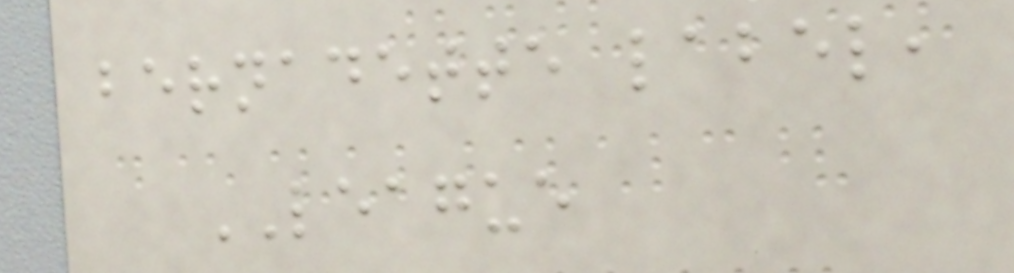bernadette label,
LEAGUE
